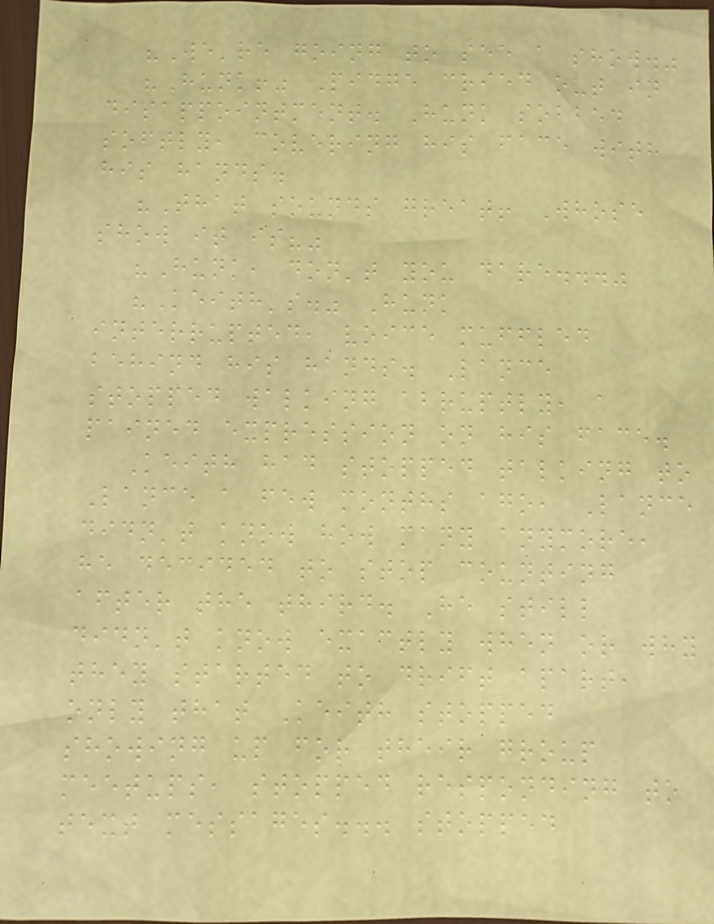"We're going to see a show."
"Hunk!" Pidge cried out in
disappointment. Hunk sobbed
softly, covering his face with
his hands.
"That sounds great! Whose
show it is?"
"Hunk, don't you dare..."
"Keith's." Hunk
interrupted, voice muffled
behind his hands. Lance
stopped walking abruptly, a
pained expression on his face.
Keith had stopped talking to
Lance a few months ago, Lance
didn't know how many anymore,
he decided to stop counting
after the third. He still
didn't know exactly when or why
they started to drift apart,
only that Keith stopped
showing up for their group
meetups, stopped responding to
text messages... stopped
